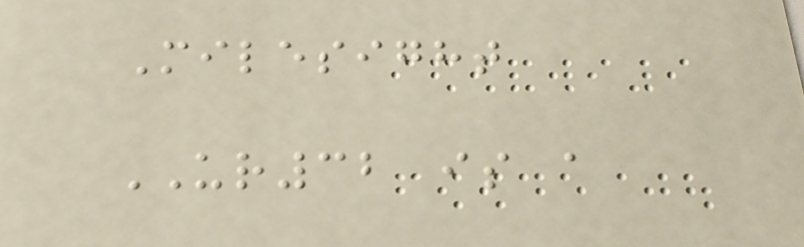Milesight
UR32 is a
